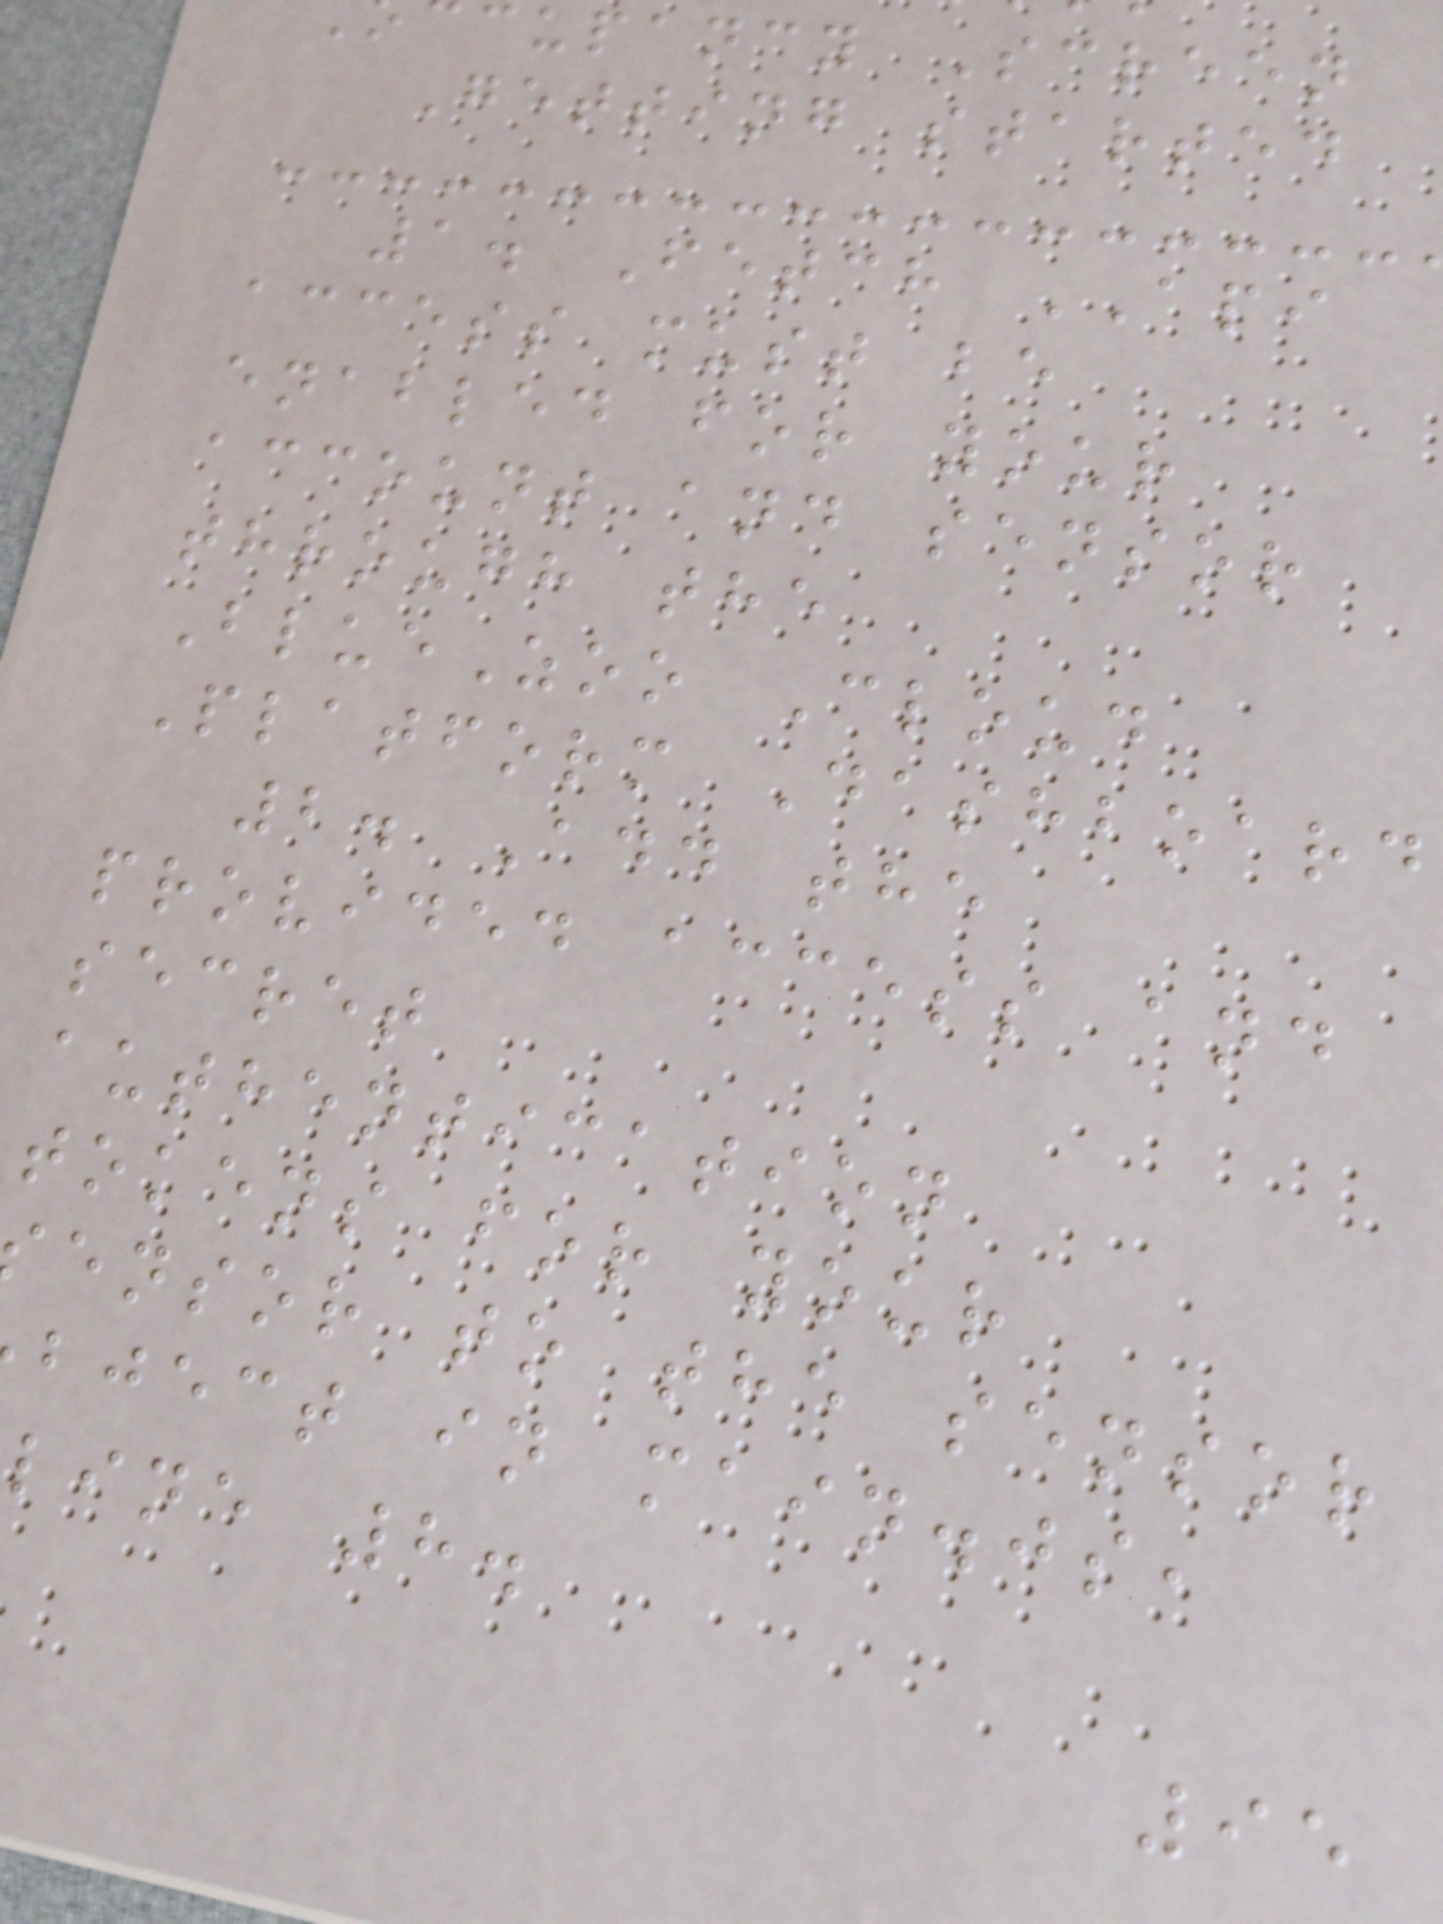cupancy Screen
Getting started
1. Fetch API
access must be
enabled for your
account and sensor
through the
BlueZoo Cloud
Platform Dashboard
2. Add the
provided access and
secret
authentication
tokens for your
ensor to the sensor
bject in main.js,
line 8.
95
